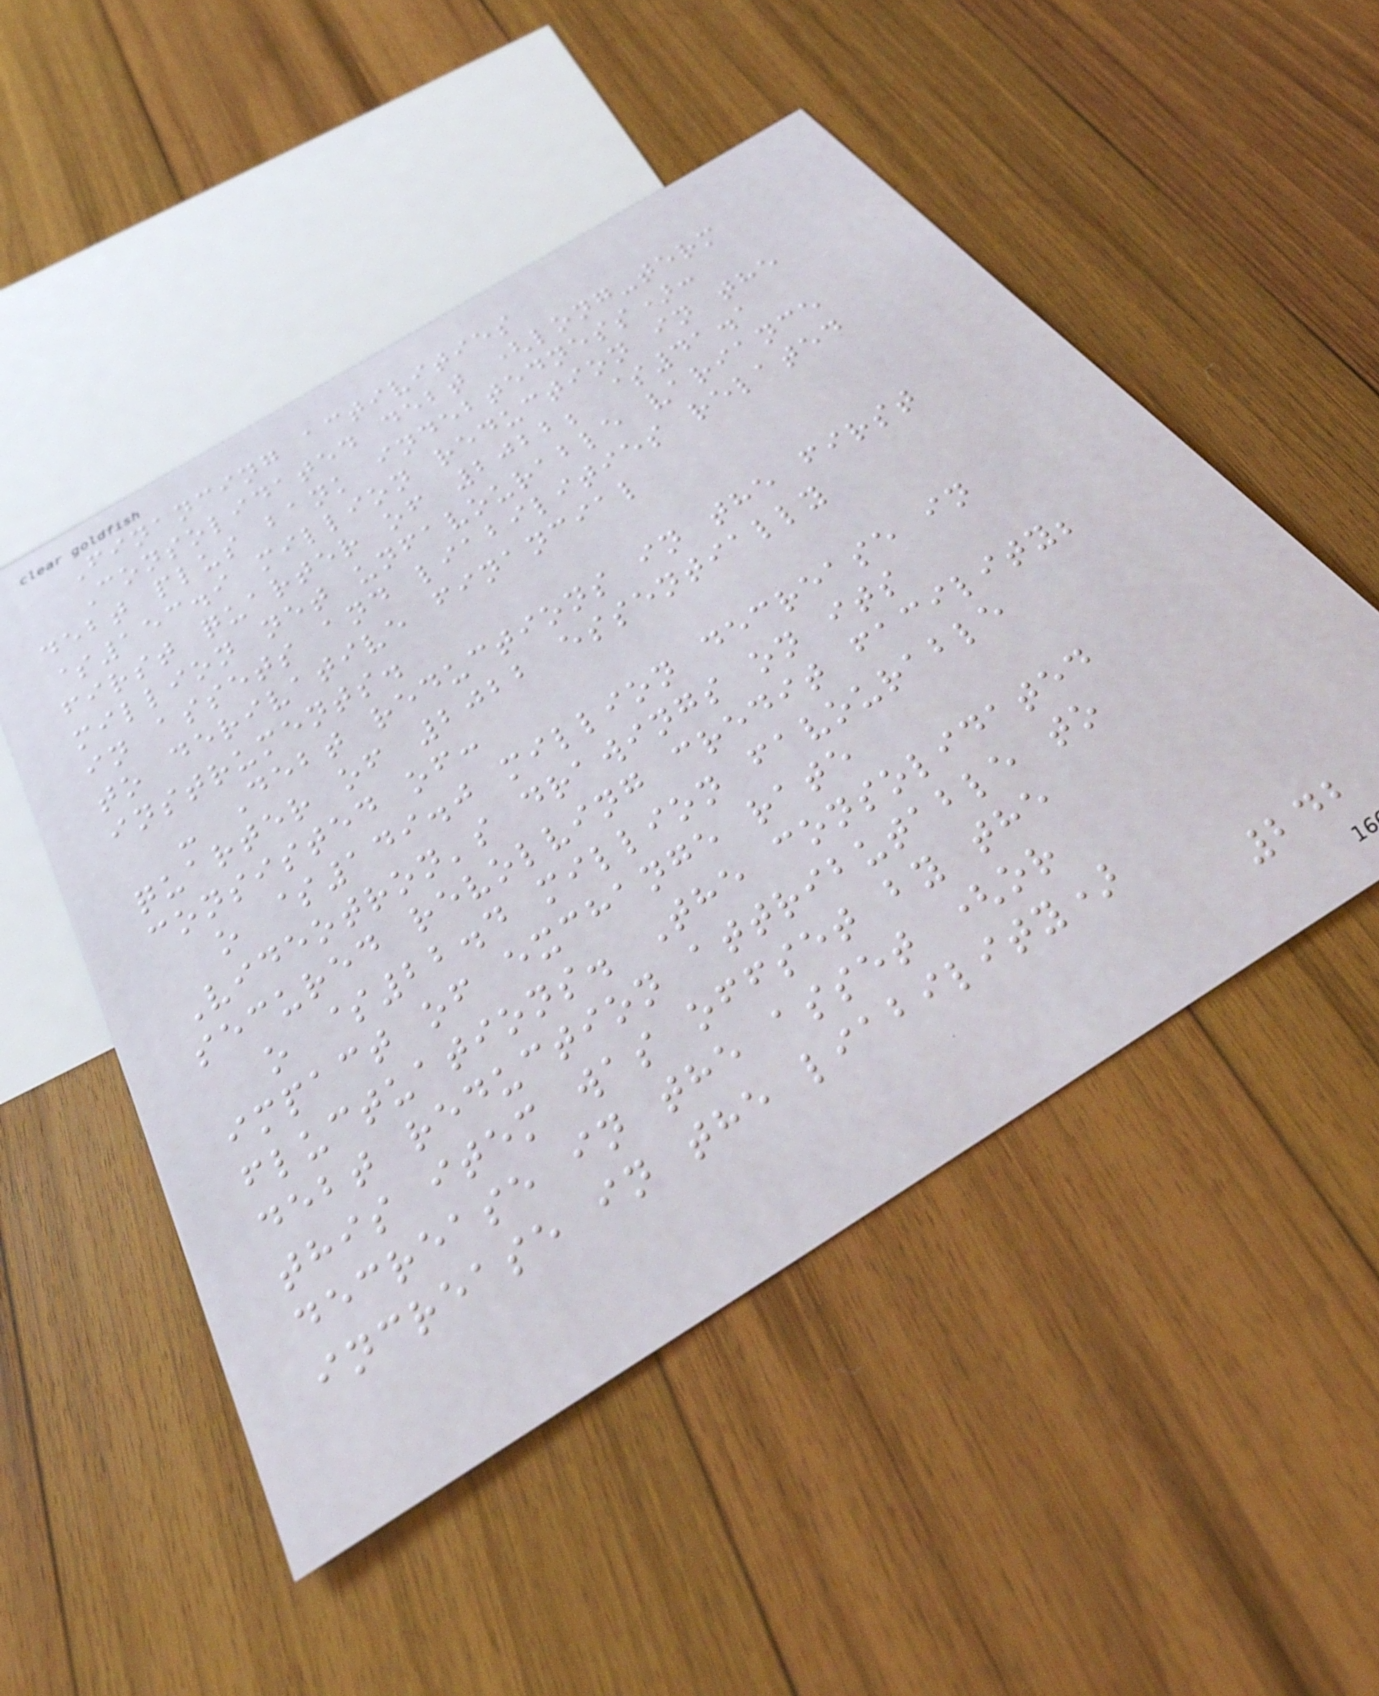Financing activities
Consolidated debt (long-term
debt plus bank indebtedness):
$153.9 million reduction in the
first quarter of 2022; $41.1
million net unfavourable variance
in assets and liabilities related
to derivative financial
instruments.
- Debt reductions in the first
quarter of 2022 essentially
consisted of:
o $149.0 million decrease in
Videotron's drawings on its
secured revolving credit facility;
o $22.4 million favourable
impact of exchange rate
fluctuations. The consolidated
debt reduction attributable to
this item was offset by the
decrease in the asset (or
increase in the liability)
242
